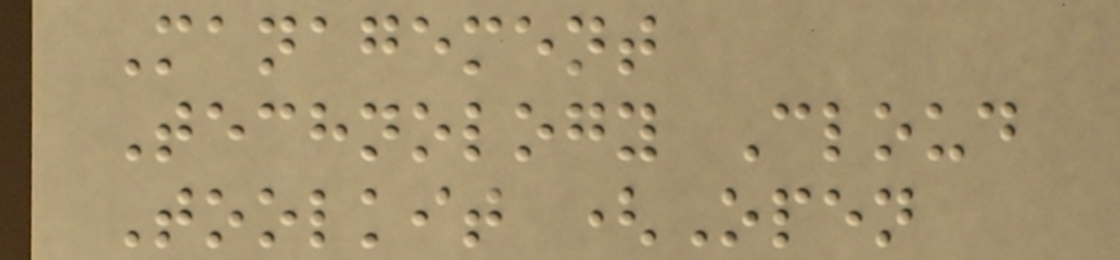Management
Technology Cloud
Toolkit (Open
